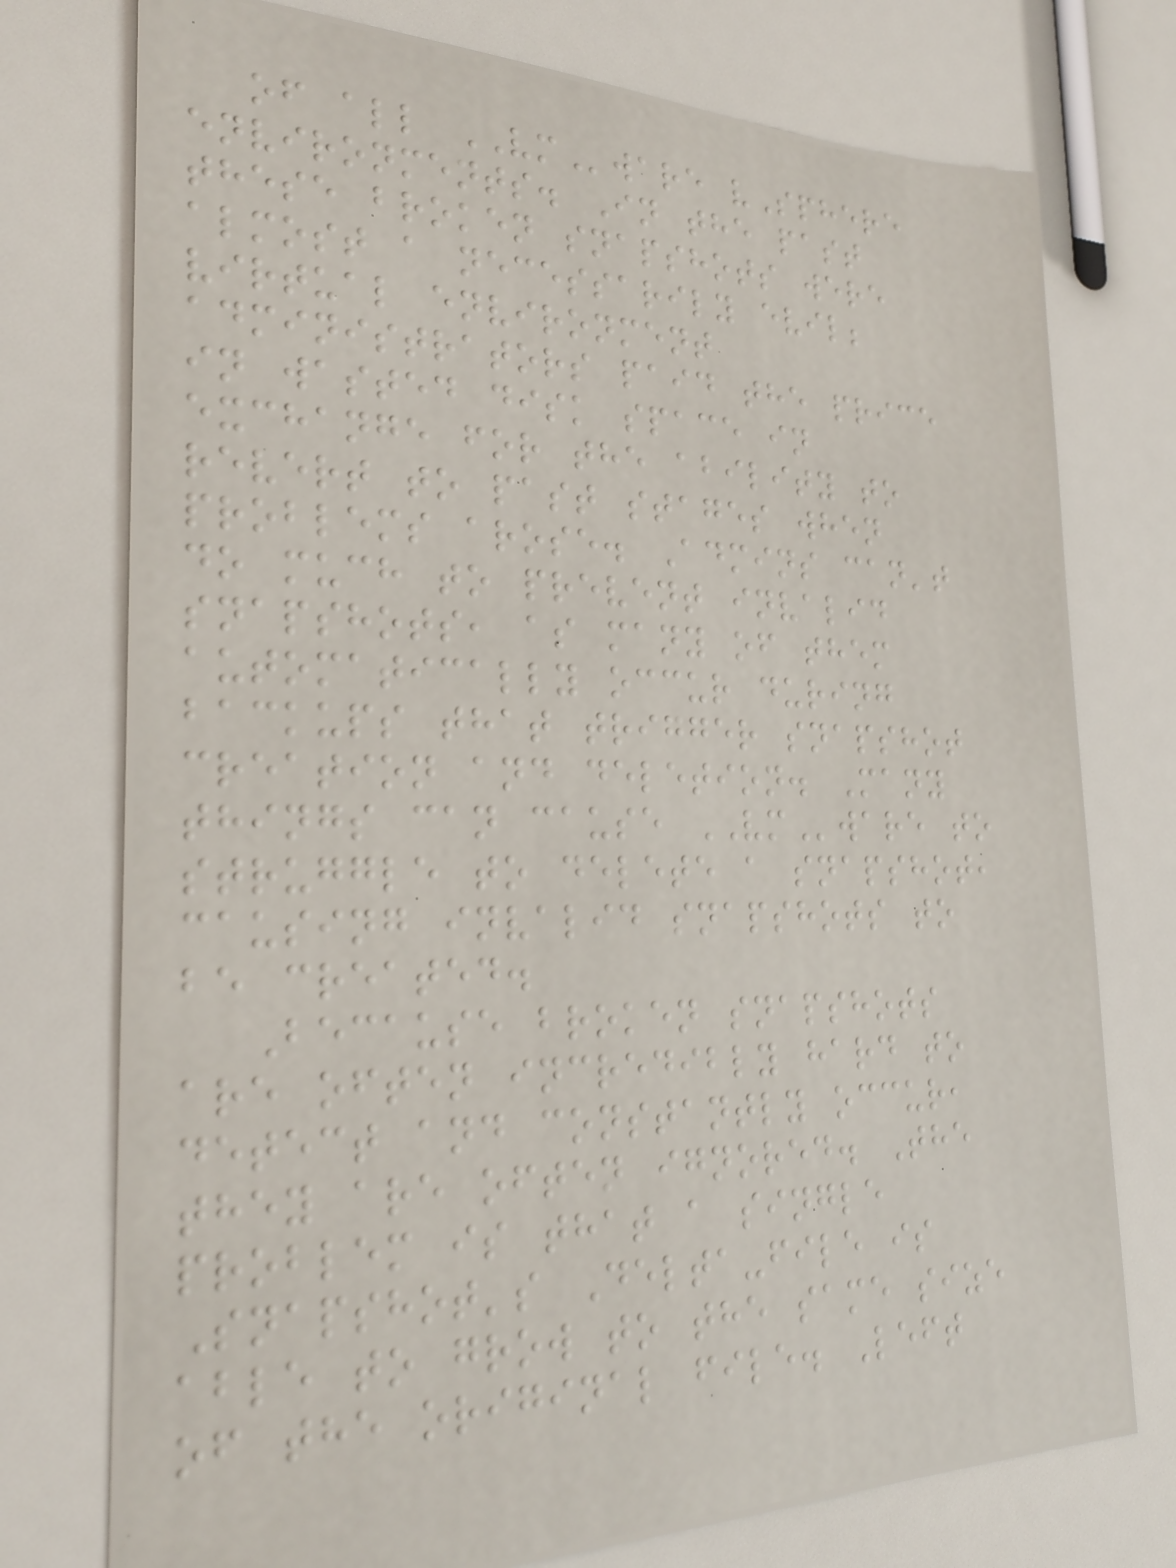of all VMware vSphere
environments. In the past
these broken snapshots were
almost a necessarily evil;
virtual environment
administrators paid the price
in wasted disk space in
exchange for the ability to
revert to past stages when
problems arose. Admins can't
do much to prevent invalid
snapshots, as many of them
automatically occur during
backups that trigger snapshot
creation and deletion. Many
things can cause VMware to
struggle to delete a snapshot,
causing invalid snapshots to
be created.
Because broken snapshots
are often incredibly hard to
detect and constantly occur,
they are often ignored. The
problem is that a single
Snapshot's Delta-file is
able to grow to the same size
of the original file. Left
